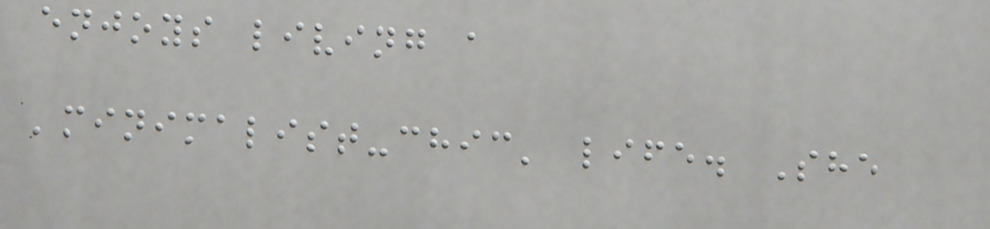enjoys living a
'minimalist-chic' life. She
